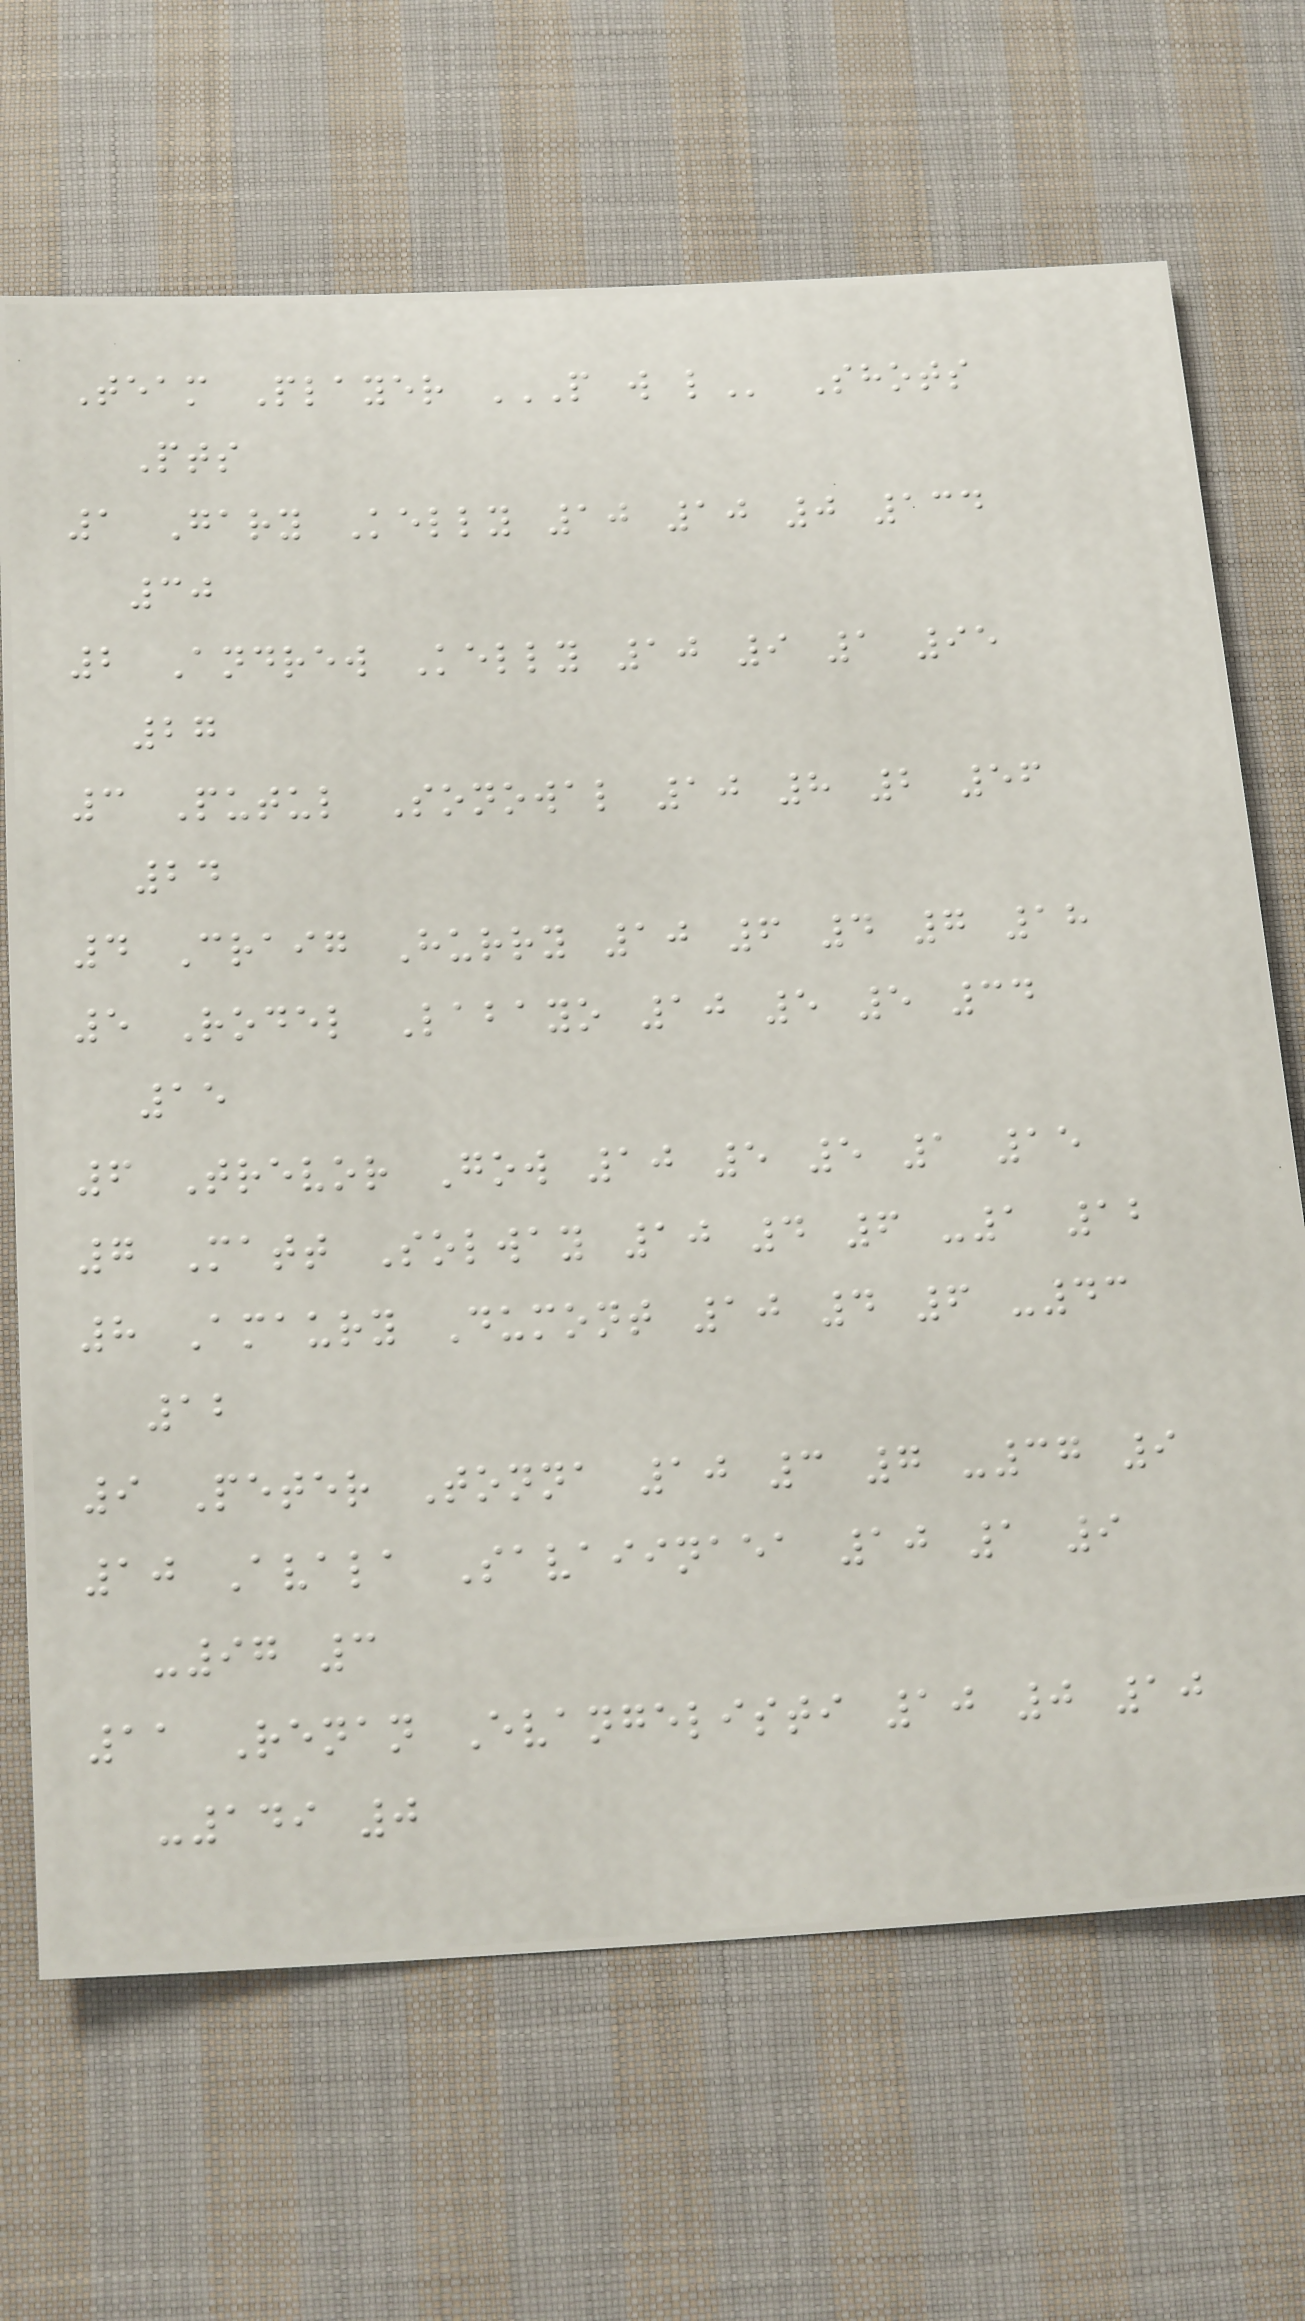Team Player P W L Shots
Pts
1 Gary Kelly 10 10 0 134
30
2 Andrew Kelly 10 9 1 95
27
3 Putul Sonowal 10 8 2 56
24
4 Craig Hurry 10 6 4 7 18
5 Rodel Labayo 10 5 5 34
15
6 Trevor Gow 10 5 5 1 15
7 Matt Solway 10 4 6 -1 12
8 Amaury Dumont 10 4 6 -43
12
9 Peter Tonna 10 3 7 -37 9
10 Avala Savaiinaea 10 1 9
-97 3
11 Renan Evangelisti 10 0 10
-149 0
